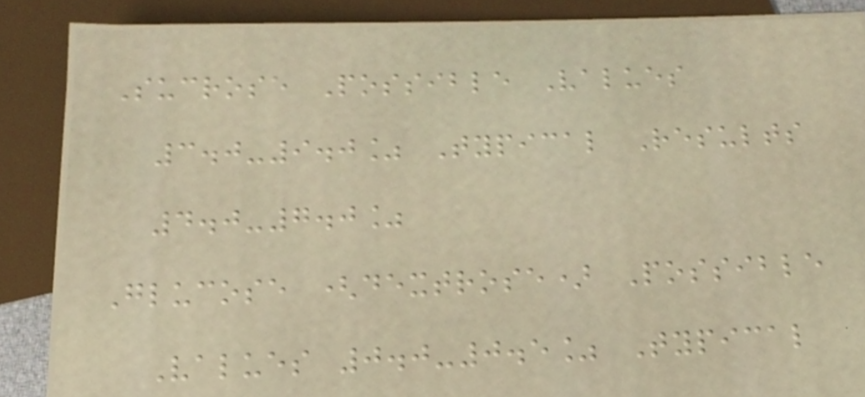Sucrose Possible Values
3.0-9.0% Typical Results
4.0-7.0%
Glucose (dextrose) Possible
Values 0.0-0.5% Typical
